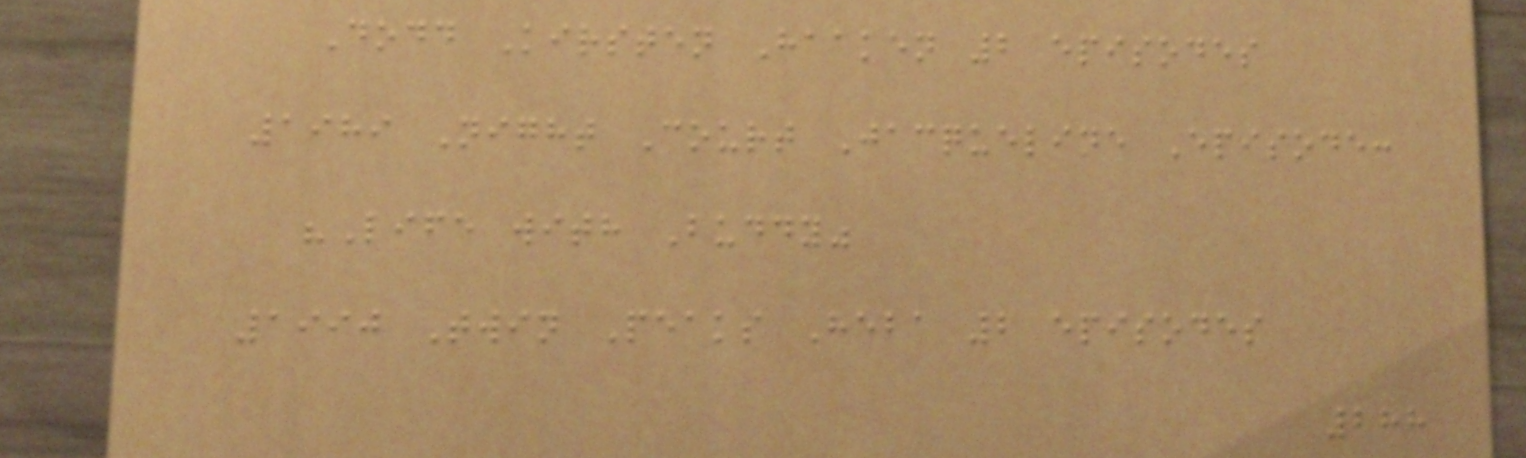Dodd Kirsten Haaken 2 episodes
1989 Night Court Jacqueline Episode:
"Life with Buddy"
1990 Twin Peaks Heba 2 episodes
288
